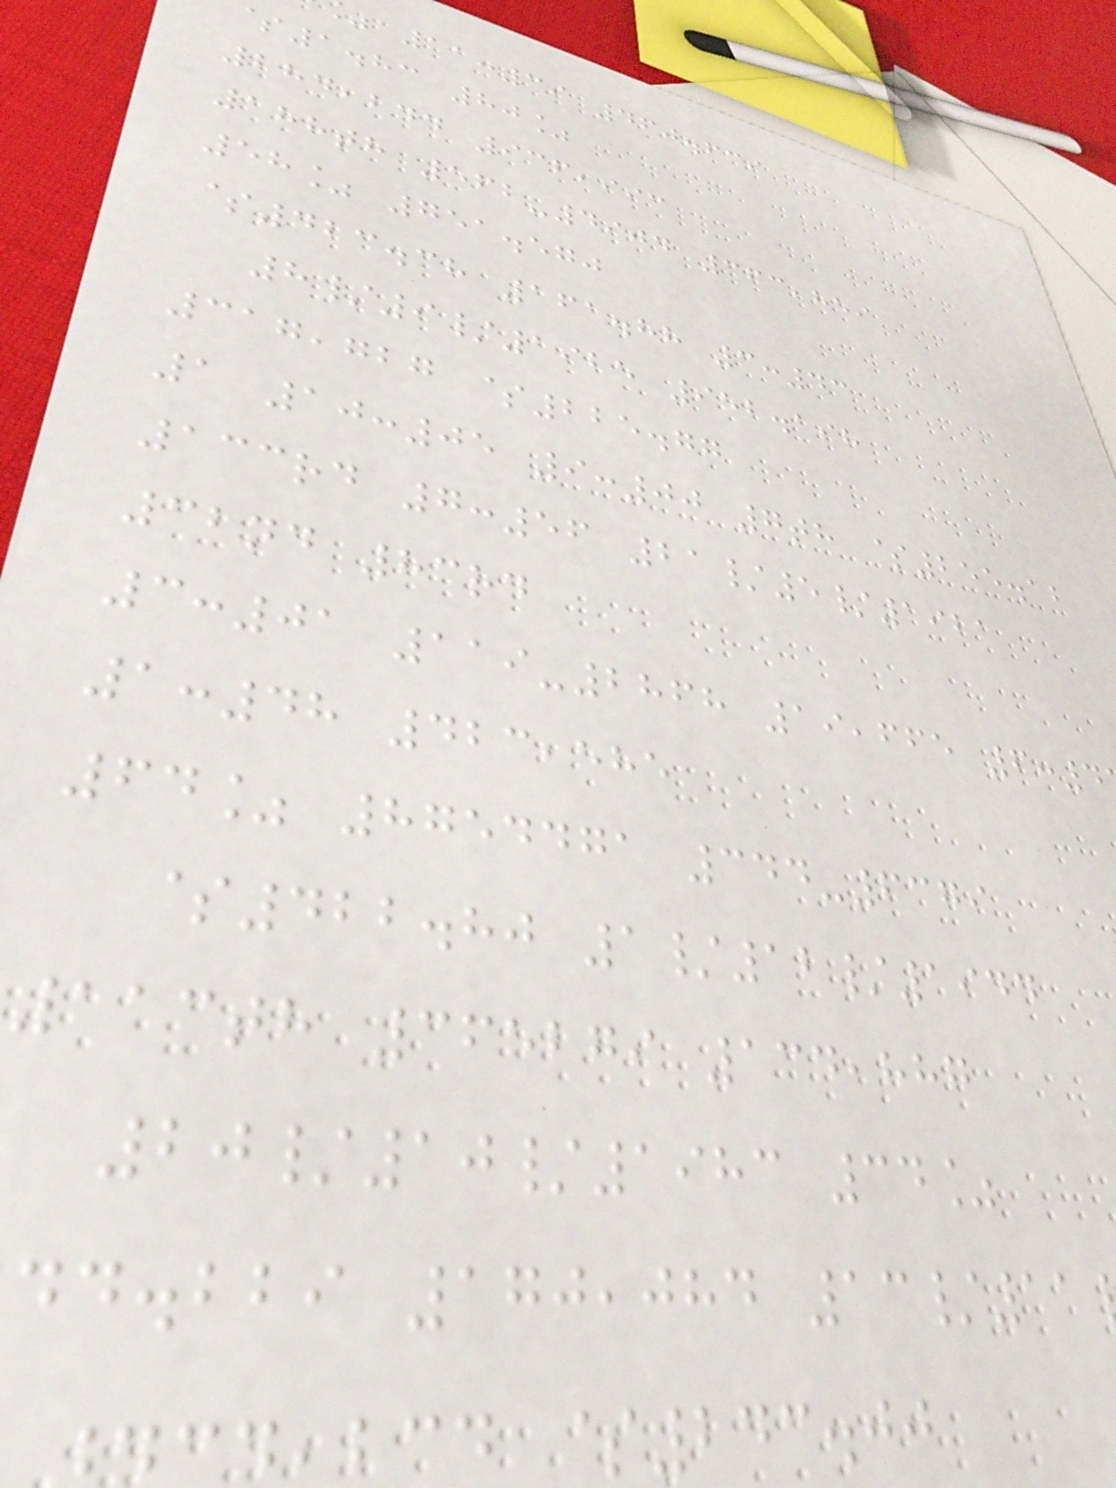11:39 460.639
1.83 80%
284,244 936,993
188th 562-4904 363,859
58% 751.570
$423.38 161.88 3:43
8/9/1925 952.198
317,727 $225.77
1 10:05 9:00 7th $255.12
133rd 7:56 21/5/1921
32nd 83rd
3:01 119-2868 19,665 6:4
1:48 423,585
64% 8754471 344-6379
$422.80 1/12/1944
113th 365279 134,887
20/10/1983 34%
dd.bbi 170,084 13/11
d $243.00
